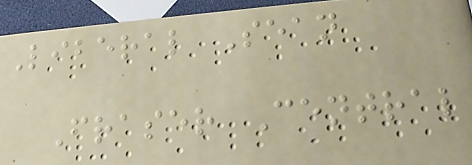Liberal Sean
Fraser Central
